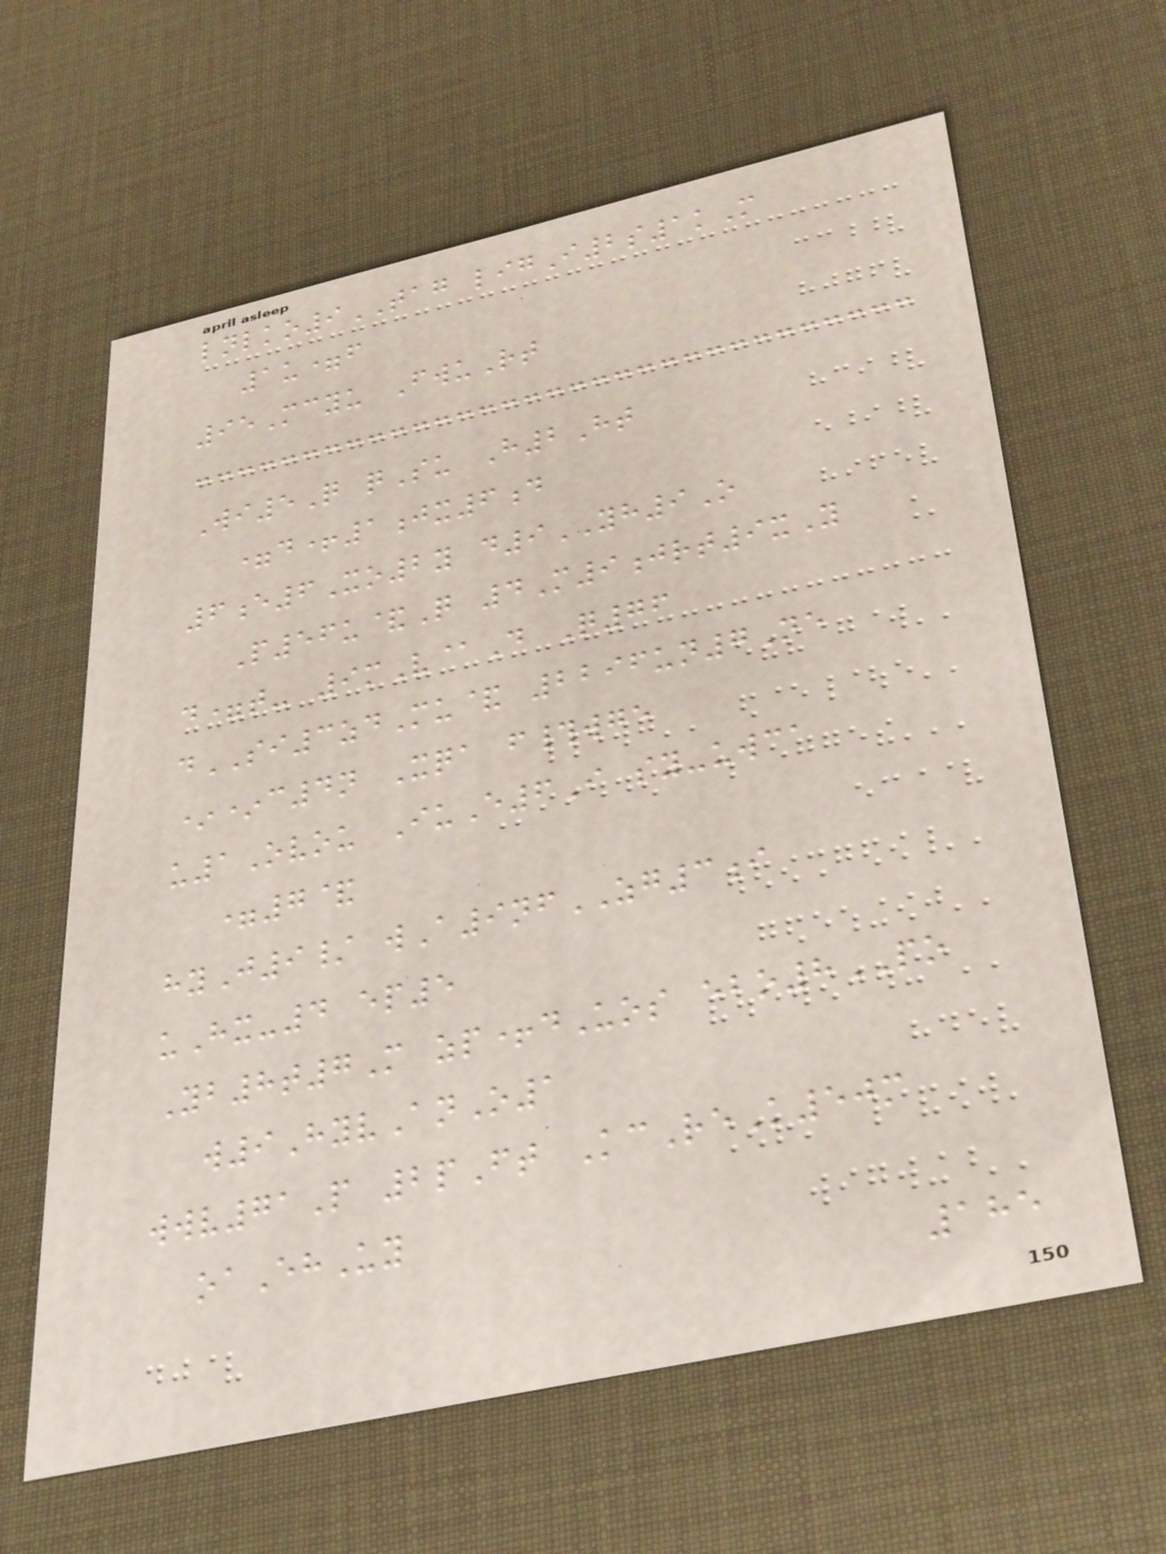lnlko9TAG ligI2s1kM
1u=f
95Mcyu FwuRt
Wi5Q qSu H2Ht
=d+1jx6d
6e6Xo2y d9YH9O
P56u&Q 4M9jrt9xY
d=t- 9mV@D Q76
dSI3zdMu& 2296un7Ne
**c4n Xqa f#wge
u1Ovou IuE6I sy-uwca
=7&
hyJ9/ wA9nfZG3i
uHx-4 ep5
Yb8t7M zp+dUos ebo8PO
w9HyvAnO1
wwv71P 2pFt KcReK50m
oaEhUy
185
